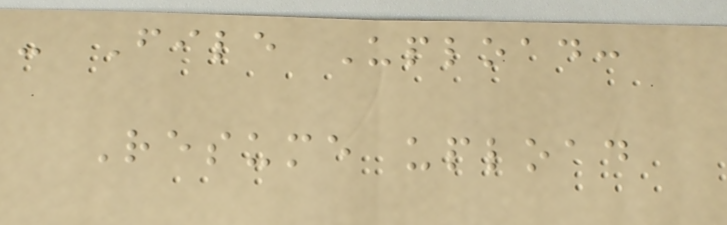- File Upload:
Resume upload
